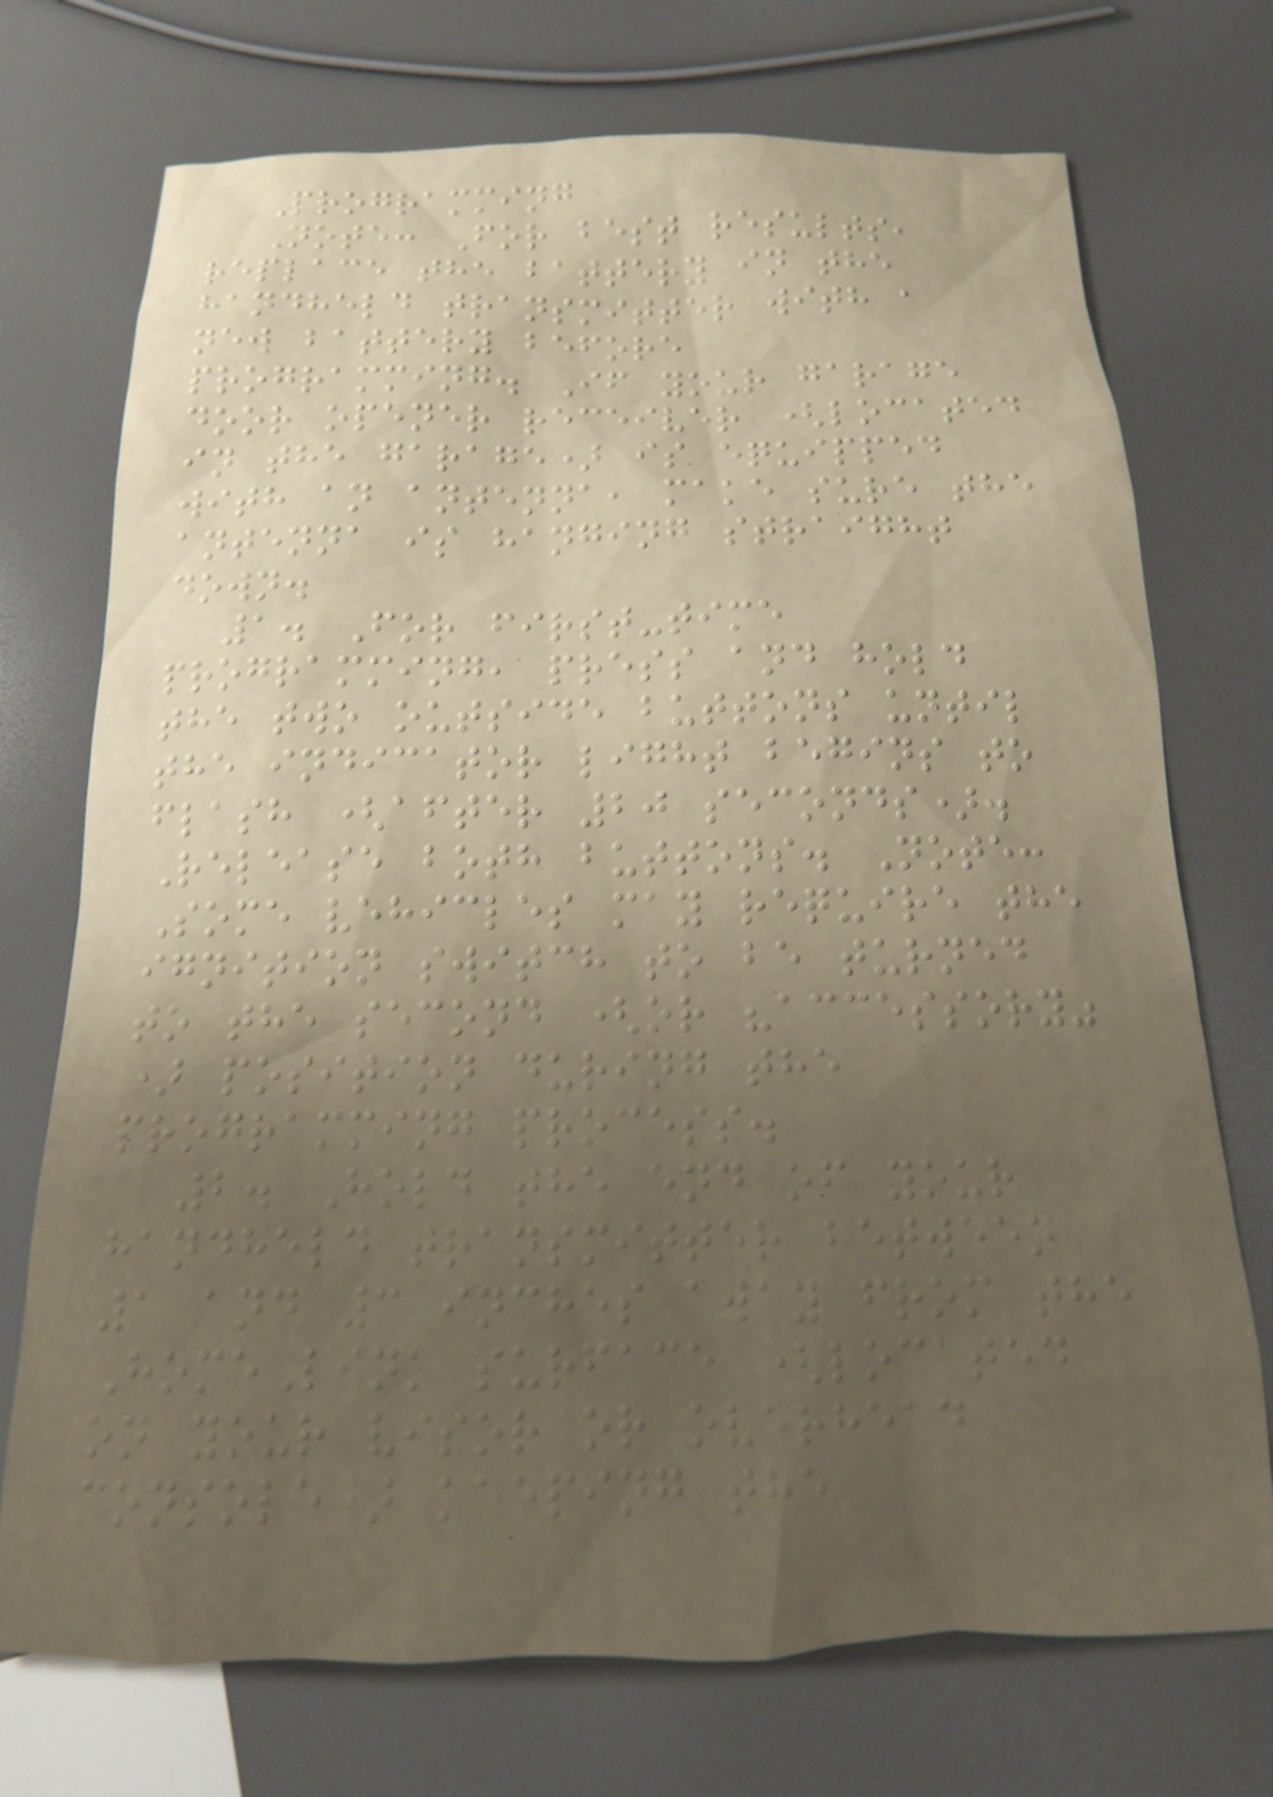Programming
Note: For best results,
replace the battery in the
handheld transmitter with a
new battery before
programming. If your garage
door opener receiver (located
in the garage) is equipped
with an antenna, make sure the
antenna is hanging straight
down.
1. For first-time
programming, press and hold
the two outside buttons until
the indicator light begins to
flash (after 20 seconds).
Release both buttons. Note:
Some vehicles may require the
ignition switch to be turned
to the second (or "accessory"
) position during the
programming process.
2. Hold the end of your
handheld transmitter between
1 and 3 inches away from the
HomeLink surface (located
on your visor or overhead
console) keeping the
